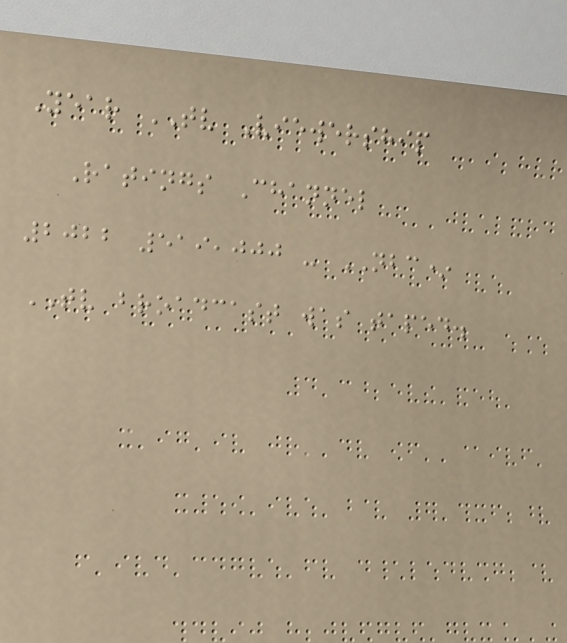Year TV Viewership
Ratings Channel
2022 519,000 - NBC*
TV broadcast was taped.
